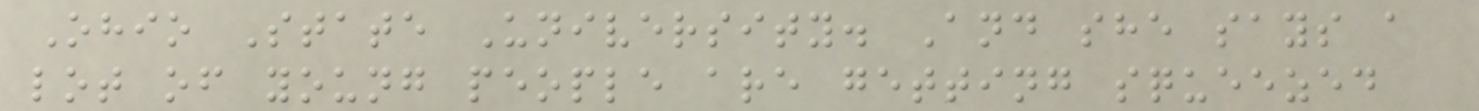Ohio State University. And she says a
lot of young people are getting squeezed
